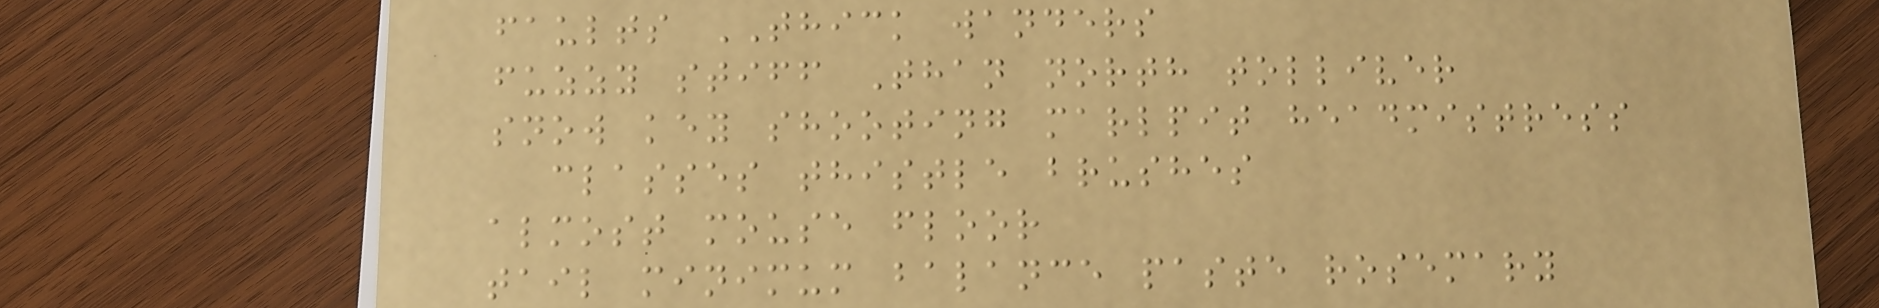faults THICK wanders
fuzzy stiff Than north tolliver
snow key shooting marlpit headmistress
classes thistle brushes
almost mouse floor
tail minimum balance paste rosemary
